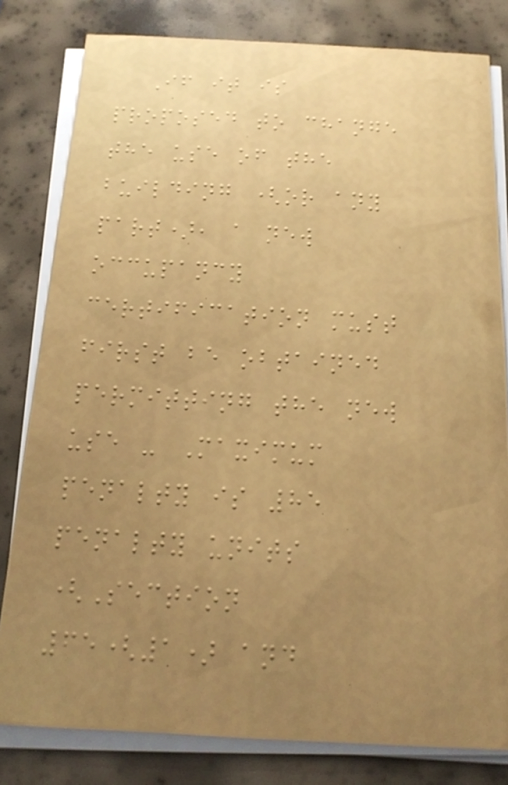If it is
proposed to change
the use of the
building (or any
part), a new
occupancy
certification must
first be obtained
permitting the new
use - Maximum
penalty is 85
penalty units
(Section
65(1) and
